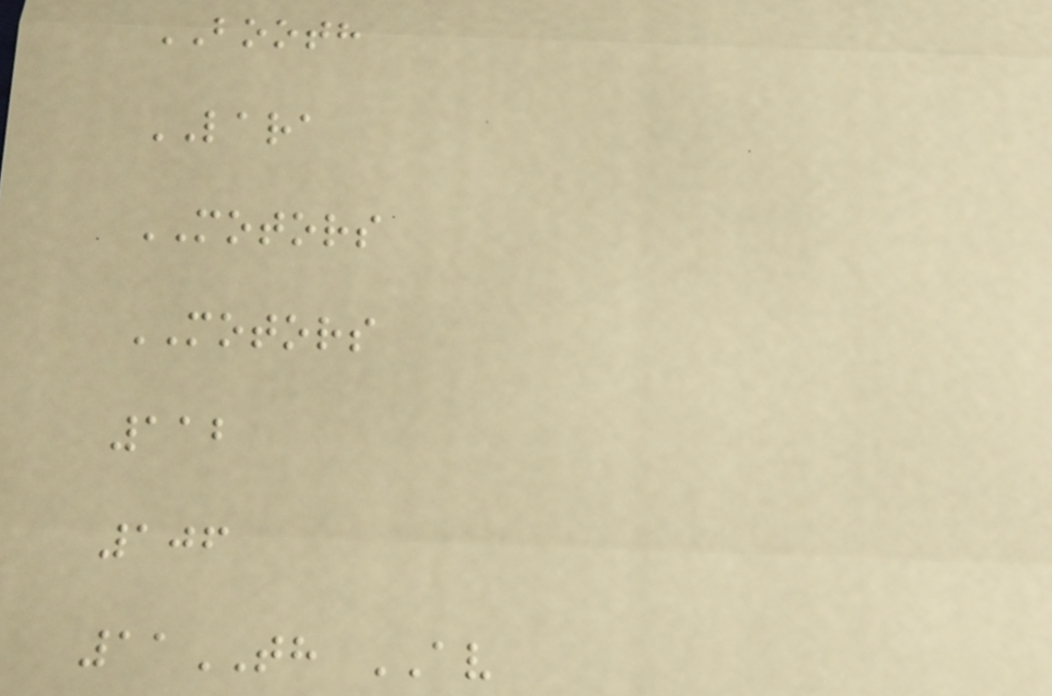BOOTH
LARA
MOTORS
MOTORS
112
106
11TH AV
